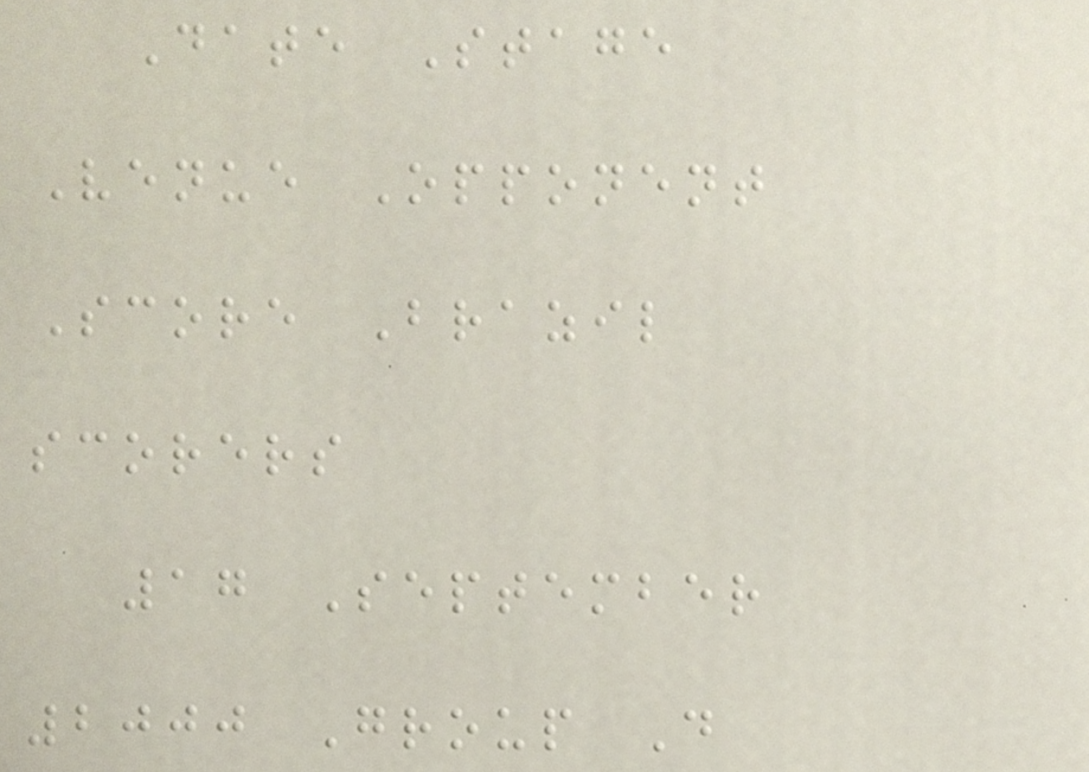Date Stage
Venue Opponent
Score Brazil
scorers
17 September
2000 Group D
